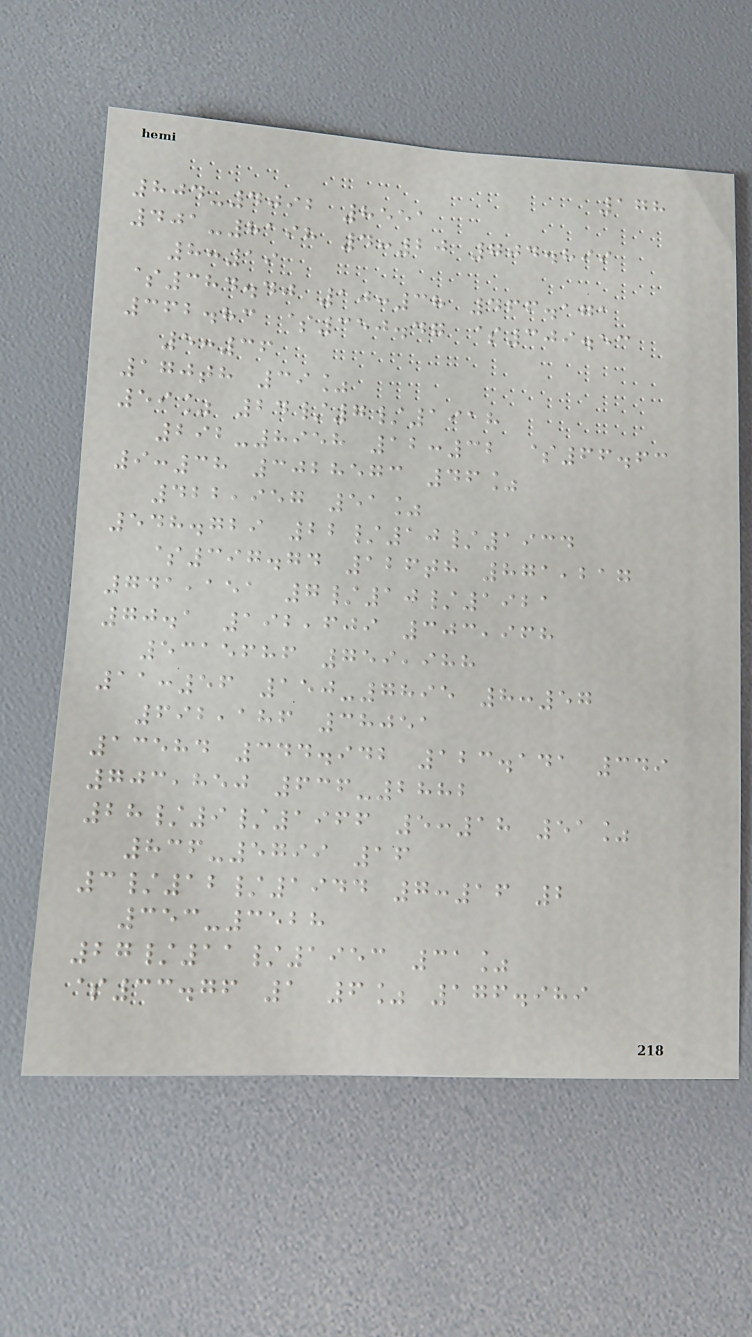178
804-4092 8551
401-8198 4:20 704.899
8:19
$384.40 10:38 466.171
362.83 $350.47 $309.53
5:36
170th 39%
59% 24/7/1918
292-8958 12:32 $66.63
9:38 3028573 46%
422,957 51%
548.729 22/10/1934
$397.74 126th 871,217
741,151 7/10/1921
70.1 192,609 303,968
5315686 759,988
11:56 150-7895 8:57
692,186 38051
13584 344.942 123.141 349
703,850 636-2882
28/9/1966 5:18 51%
836-5799 16
3/12/1944 7:16 2
353-3528
27/11/1953 31%
$33.76 1 6% 176.989
